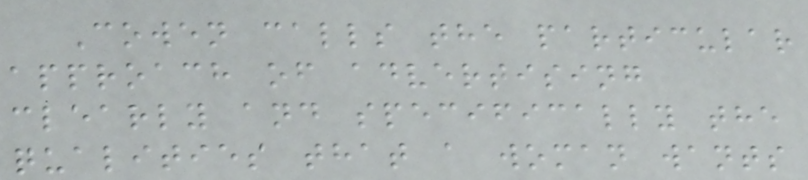Cowen calls the particular
approach of advertising
clearly and specifically the
qualities that a woman wants
